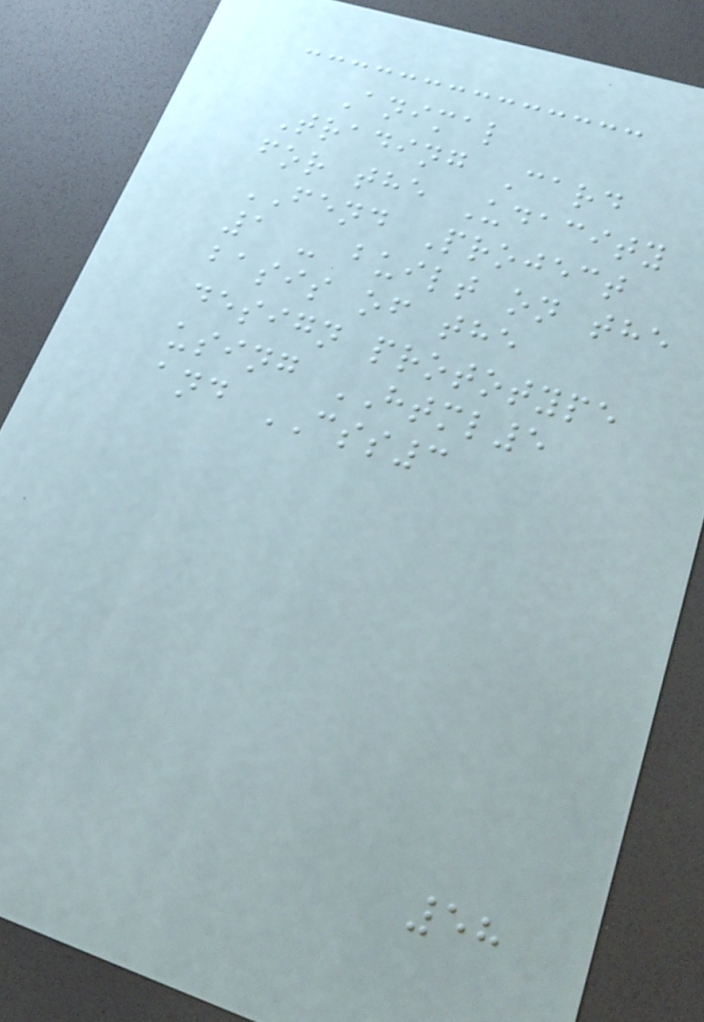Animal
Trading Card
for the Udacity
FEND Project
1 - built on the
basis of the
design prototype
using HTML5
and CSS3
58
